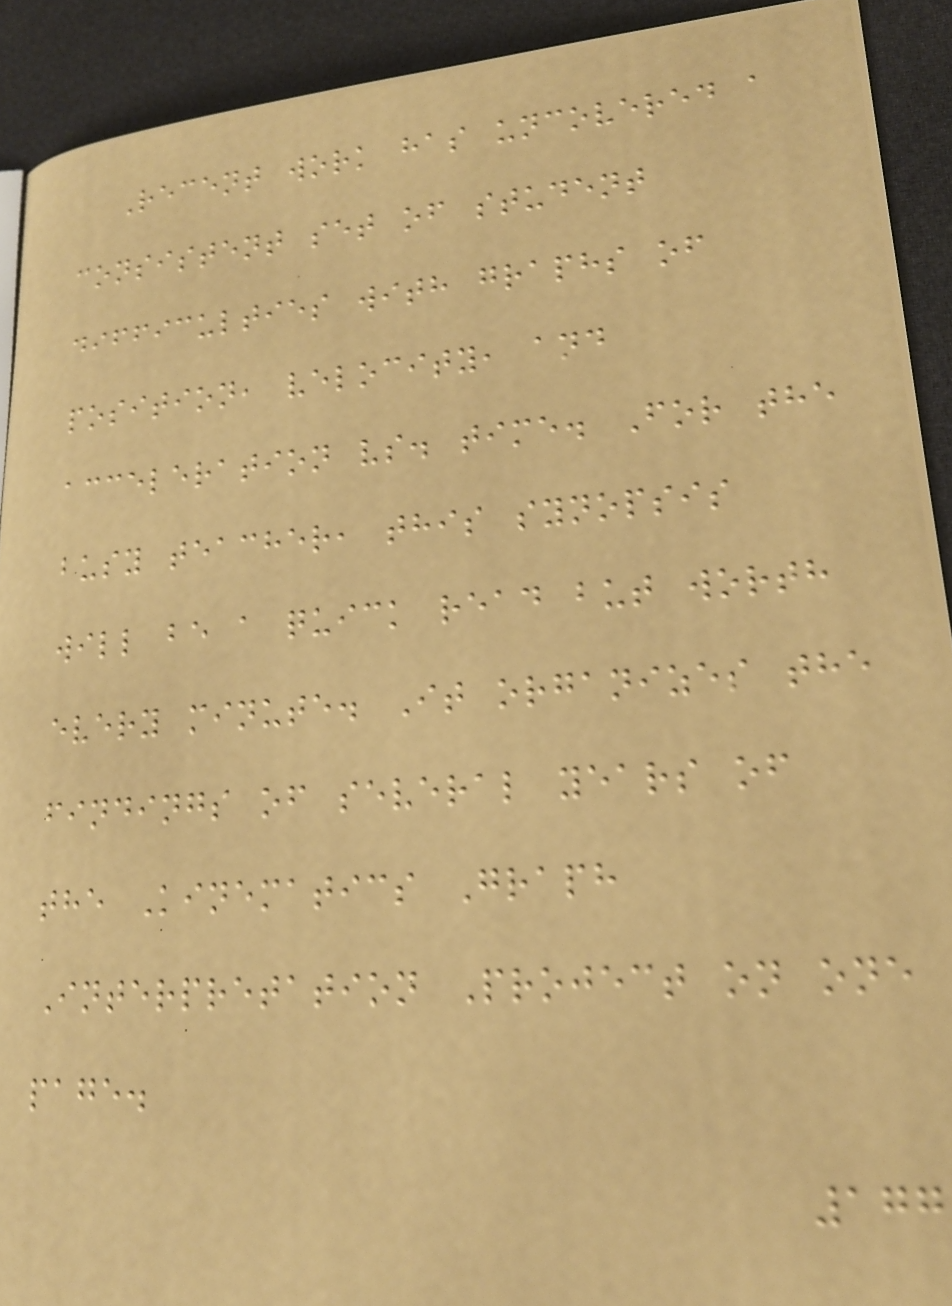Recent work has uncovered a
consistent set of student
difficulties with graphs of
position, velocity, and
acceleration vs. time. For the
busy teacher, this synopsis
will be a quick read but worth
every minute. It organizes the
findings of several years of
the Kinematics Graph
Interpretation Project on one
page.
177
